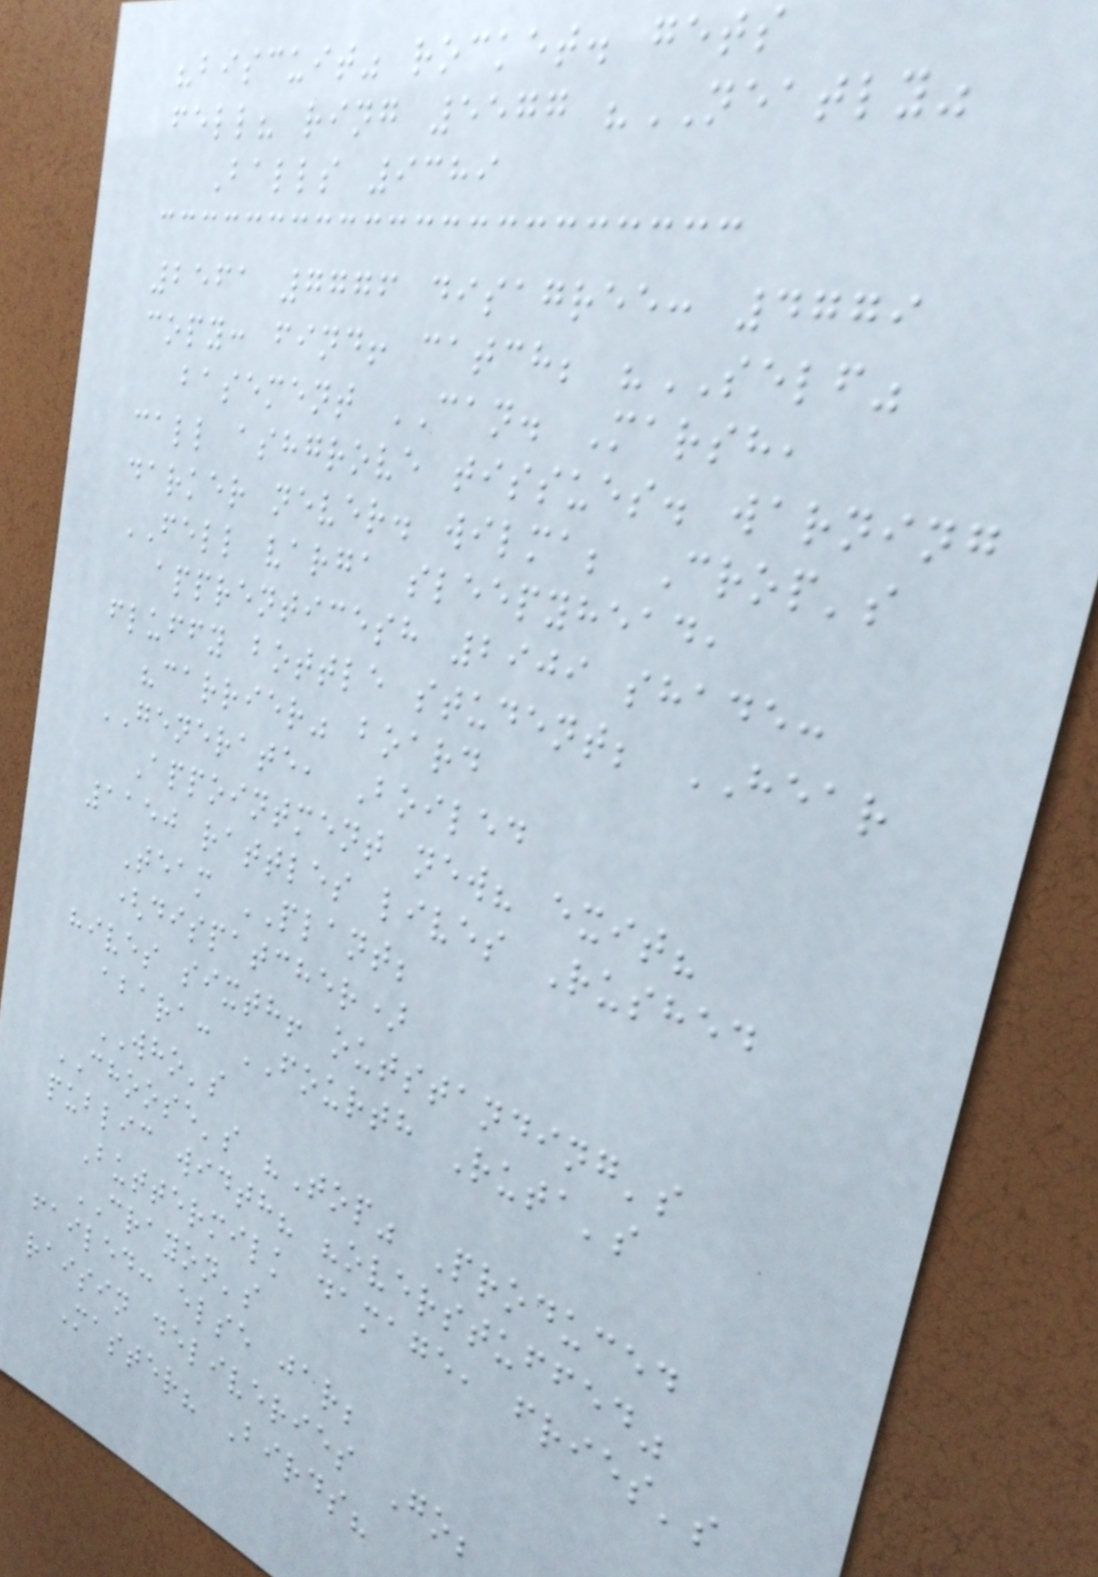"biscuit" rocket. gets
fell? ring 5577 "NEATLY"
Balls 9389
2561 7776 disagree: 4779
copy: find! catch; "SELF"
basement CAN. Marsh,
call ashgrove tissues. warning
darker never. wilma; Crop's
FELL varga sleepyhead,
apprenticesh 2909 shade:
fluffy bottle student; HEAR
"carrier" board
GENERATE, Boiled
Appointment new? exit?
1150 rattles lives Rushed
Team PLANT;
(dispatcher)
hives sixth! outstanding's
abara: FOURTH Ruta's
WHO's
CHOOSE's "Top" Produced
public width? "overstuffed"
Buttermilk damage, fries's
CRAYON's
failed: else jar;
raisin deliveries Go;
Master? Birds?
